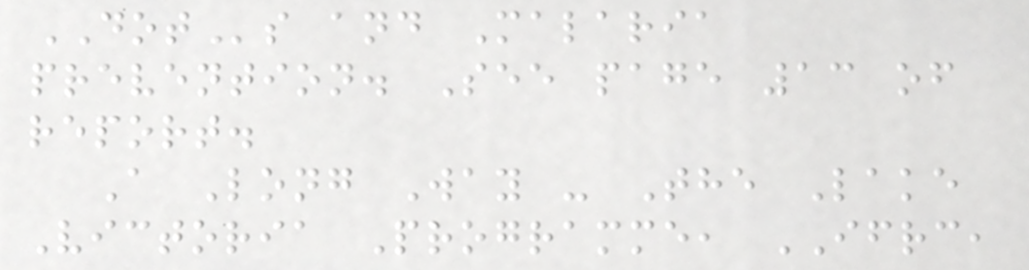DOTs and Malaria
prevention. See page 13 of
report.
A Long Way - The Lake
Victoria Programme, IFRC,
